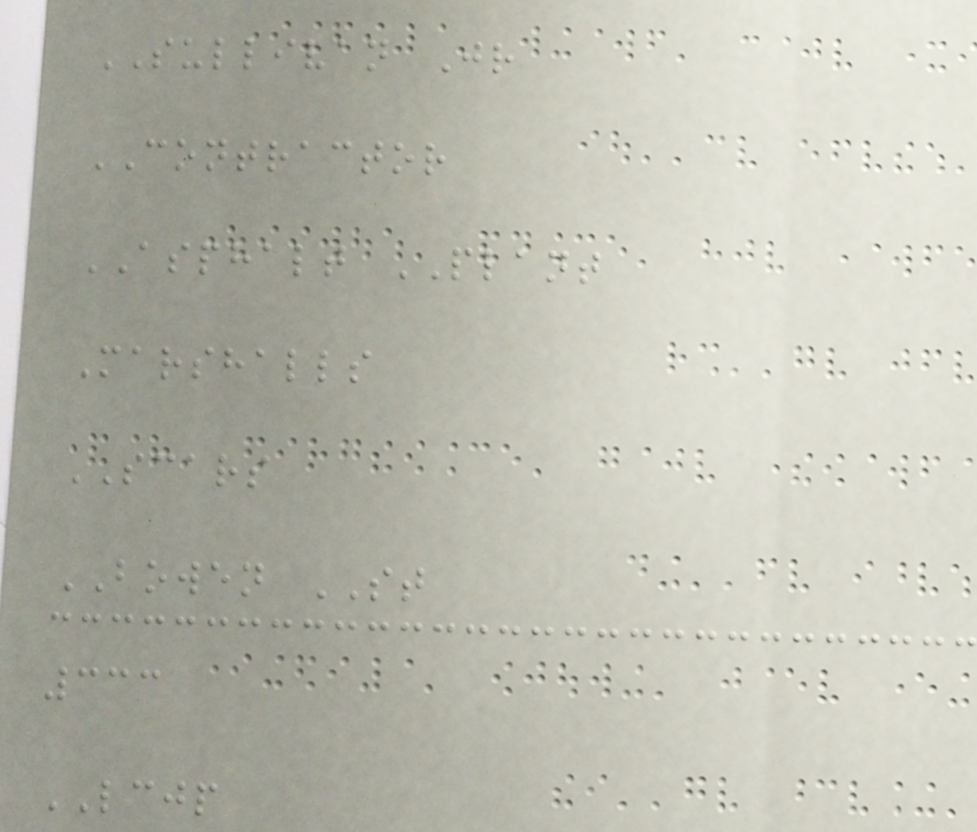SULLIVAN Jr
CONTRACTOR
ASPHALT PLANT
Marshalls
SCARS
BOWEN ST
333
LCJP
